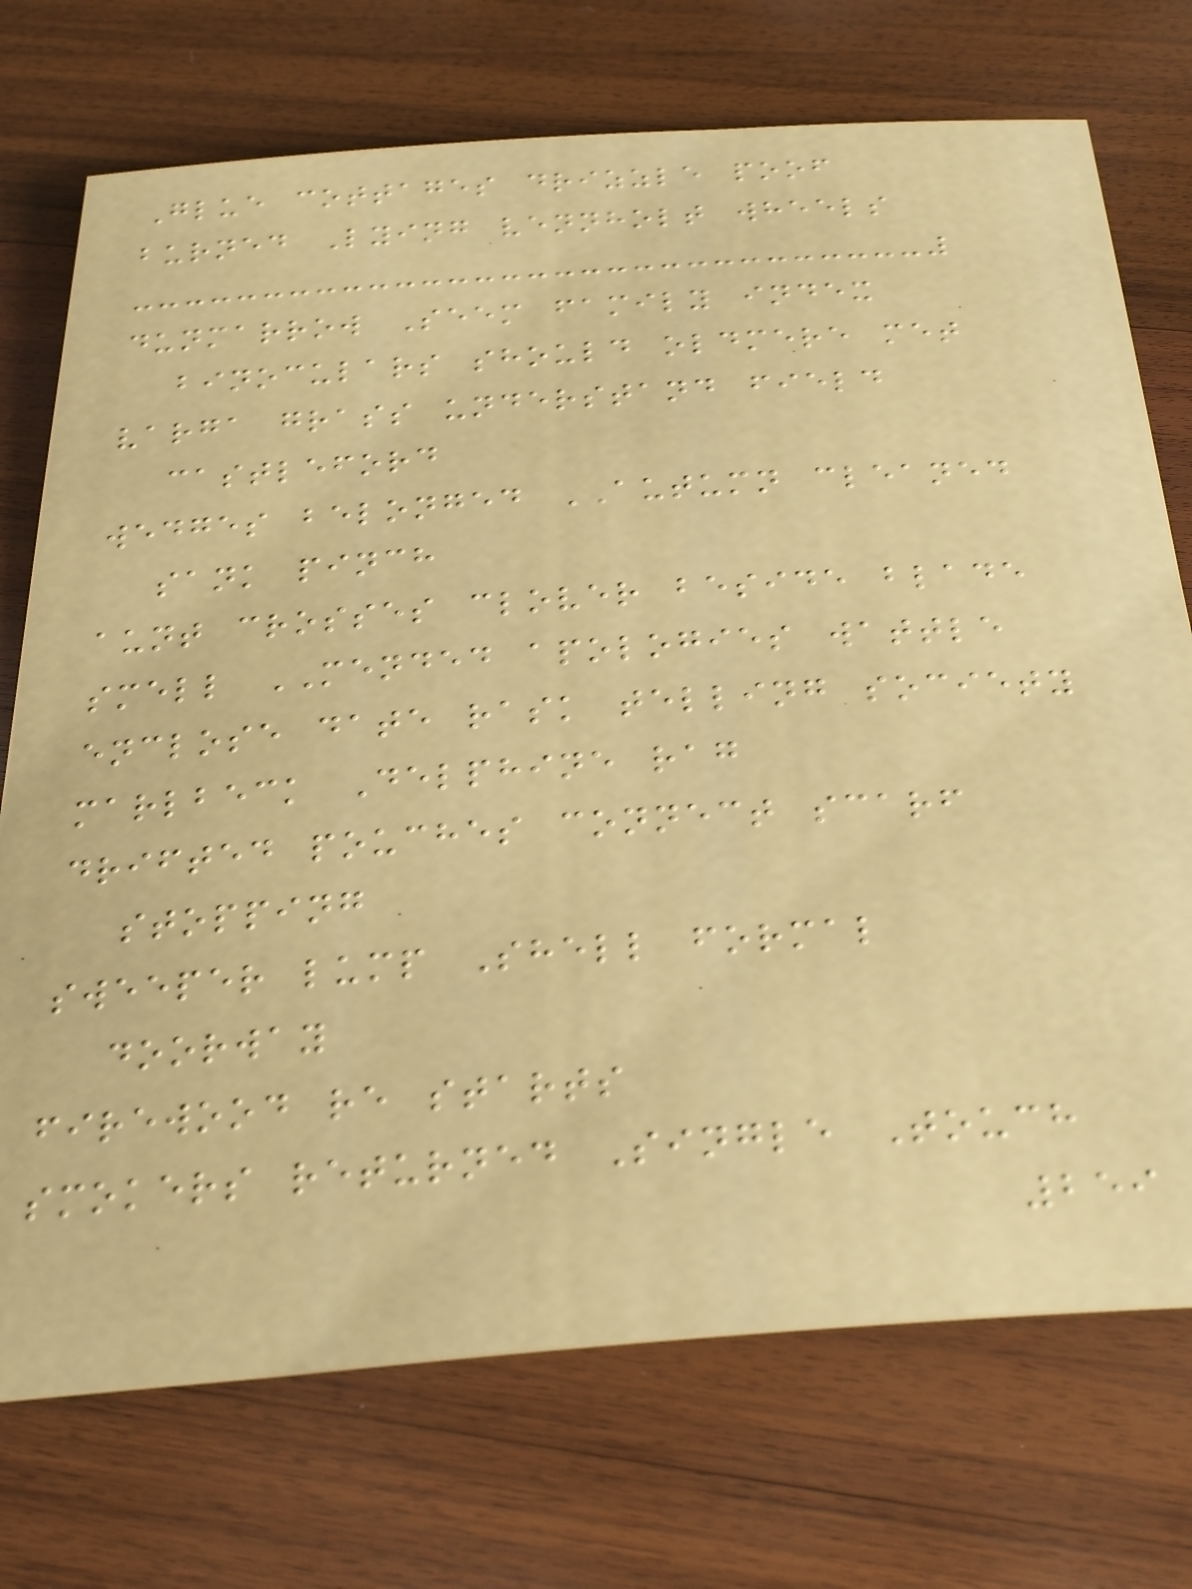Glue cottages drizzle poof
burned Lying vennholt wheels
dunmarrow Seem family index
binoculars should oldmere met
varga grass understand field
castleford
wedges belonged AUTUMN cleaned
sank pinch
aunt crosses clover beside blade
smell MENDED apologies wattle
enclose date rask telling society
marlbeck Delphine rag
drifted pouches connect scarf
stopping
sweeper lump Shell formal
doorway
firewood re starts
smokers returned Single Touch
259
